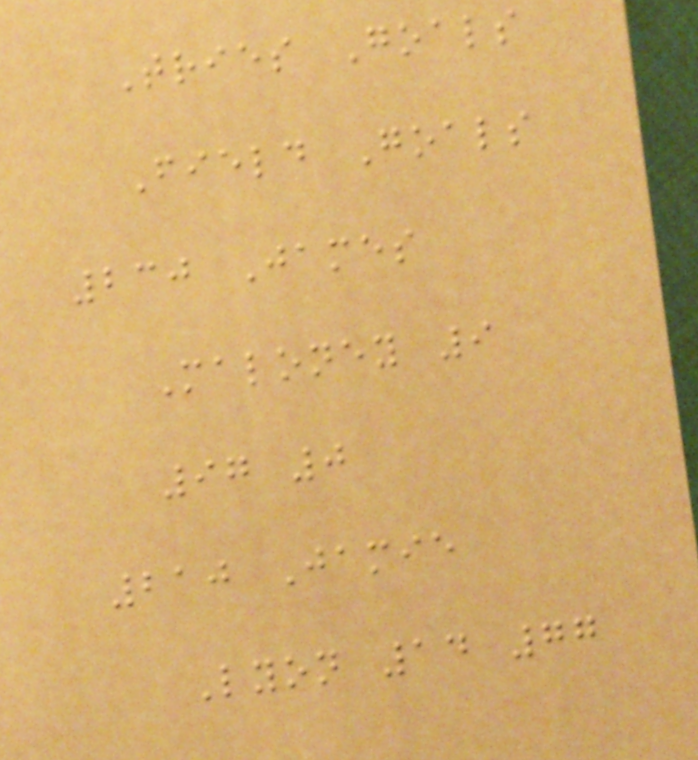Tries Goals
Field Goals
230 James
Maloney 9
97 0
210 Jamie
Lyon 14 77
